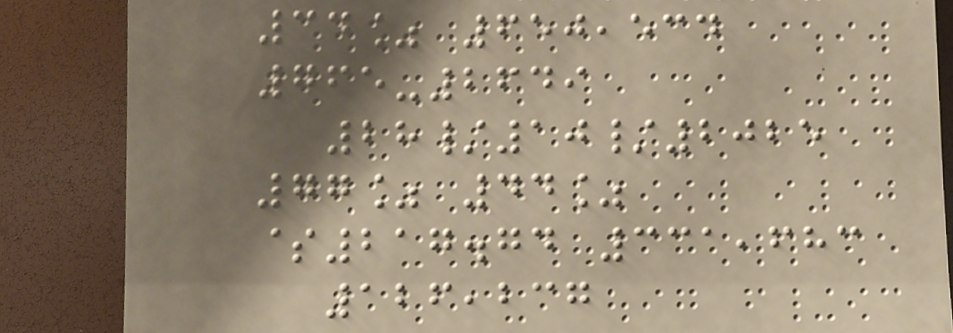34% 650,534
765-2649
28/10/2025
77% 44%
$217.74 331,683
126,237
